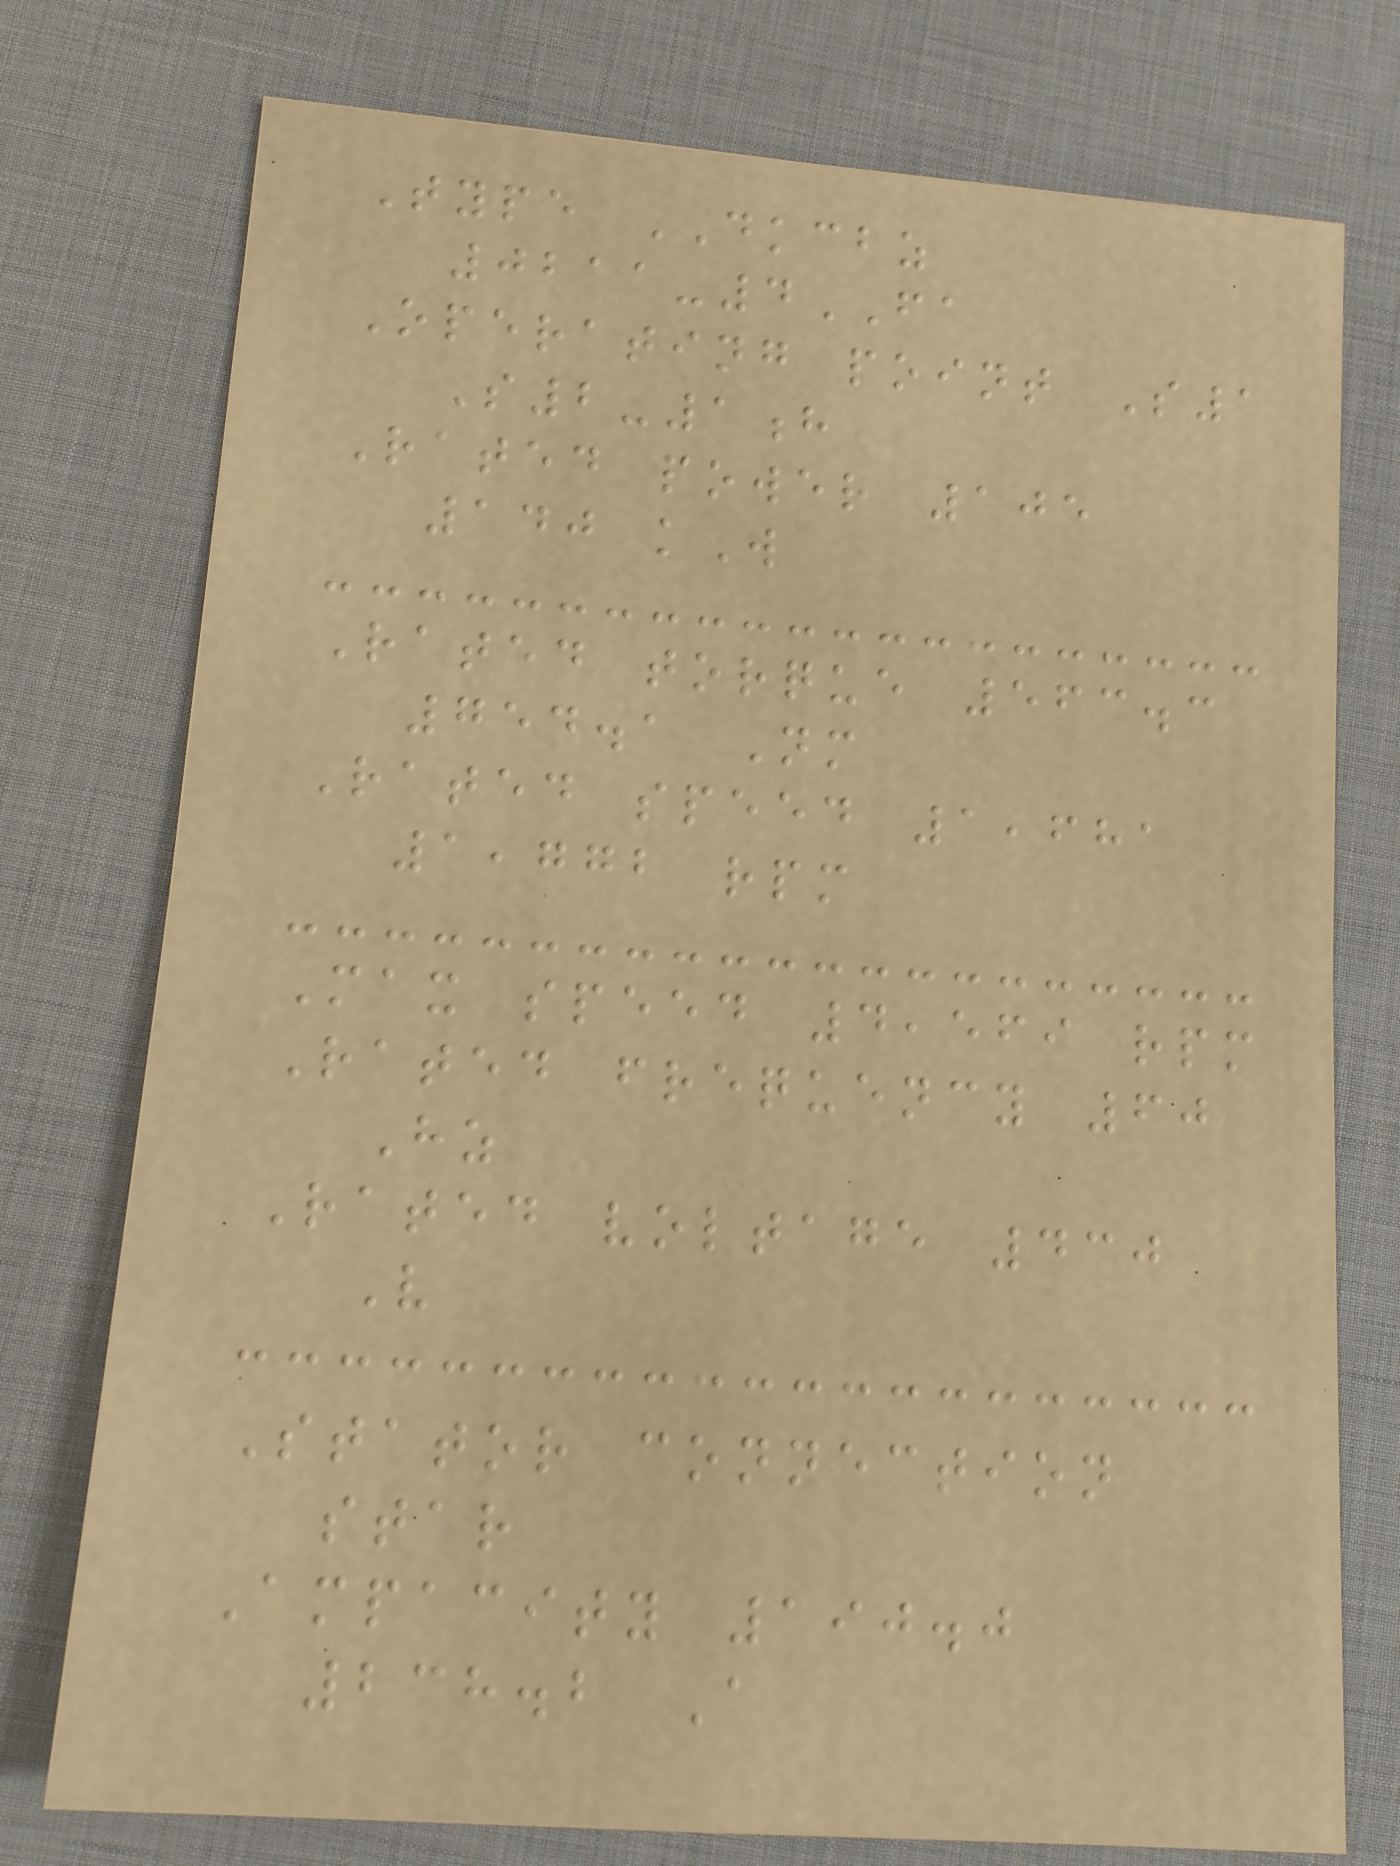Type DKCBZ
0211-4FA
Operating point S1
S2-1h
Rated power 105
140 kW
Rated torque 563.3
754.1 Nm
Rated speed 1,681
1,772 rpm
Max speed 4,569 rpm
Rated frequency 60
Hz
Rated voltage 430
V
Stator connection
star
Ampacity 190.0
238.2 A
